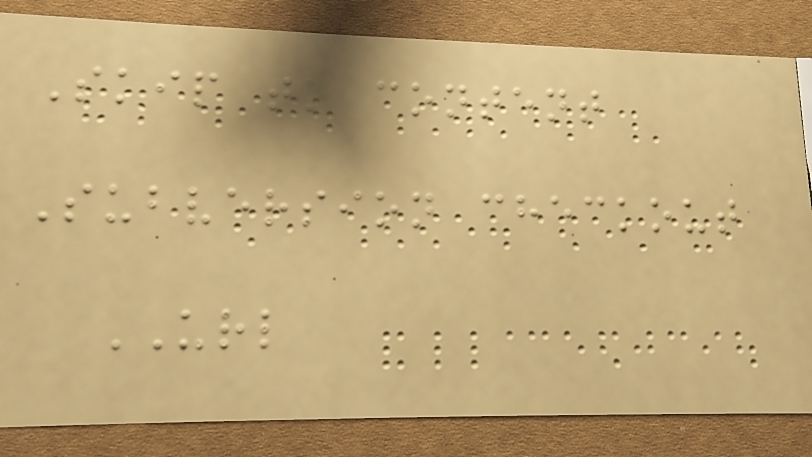Skip to content
Subversion checkout
URL
